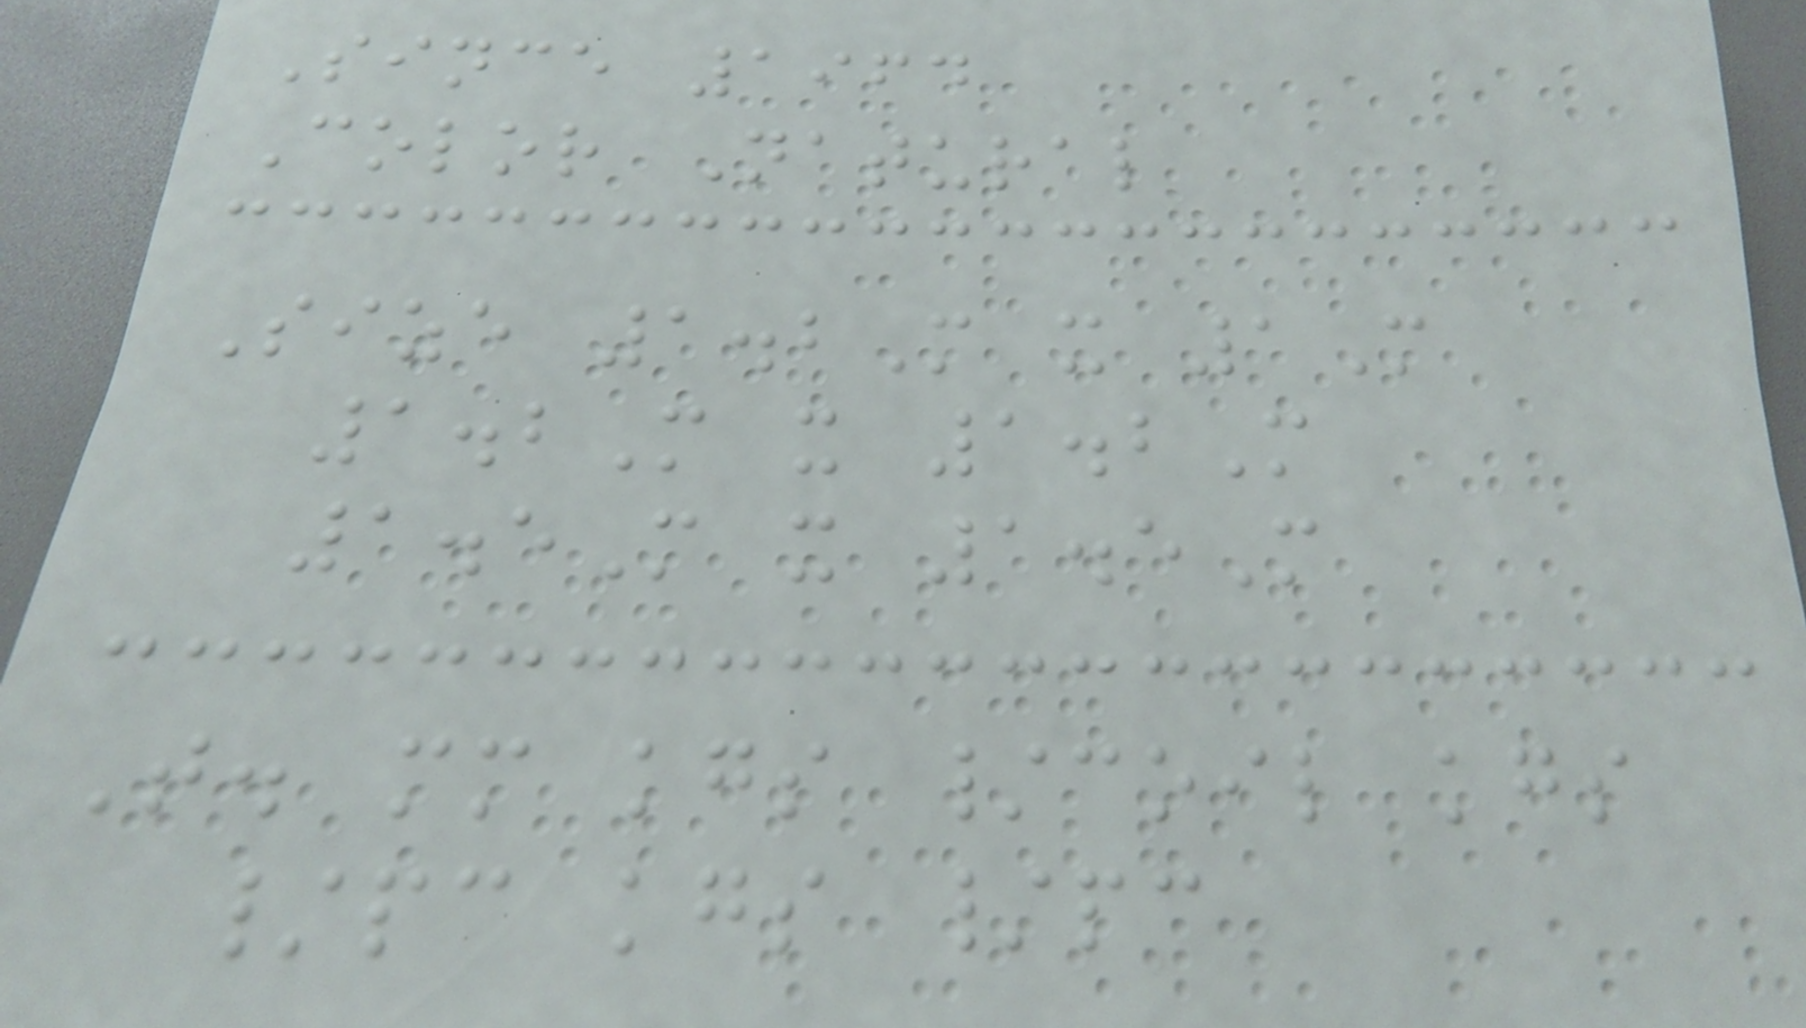Since 1964
Color Natural
Size 1.2M x 1M
1.2M x 1.2M
1.5M x 1.5M
T. mm kgs /coil kgs
/pc kgs /pc
